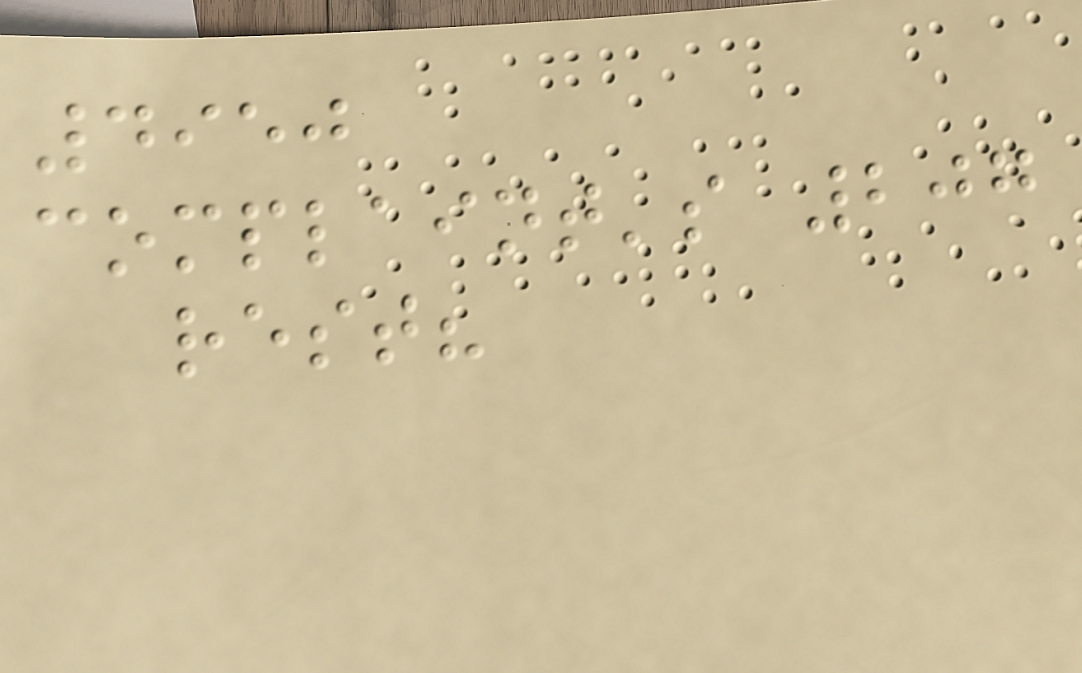4950
complaint's 207
rest?
